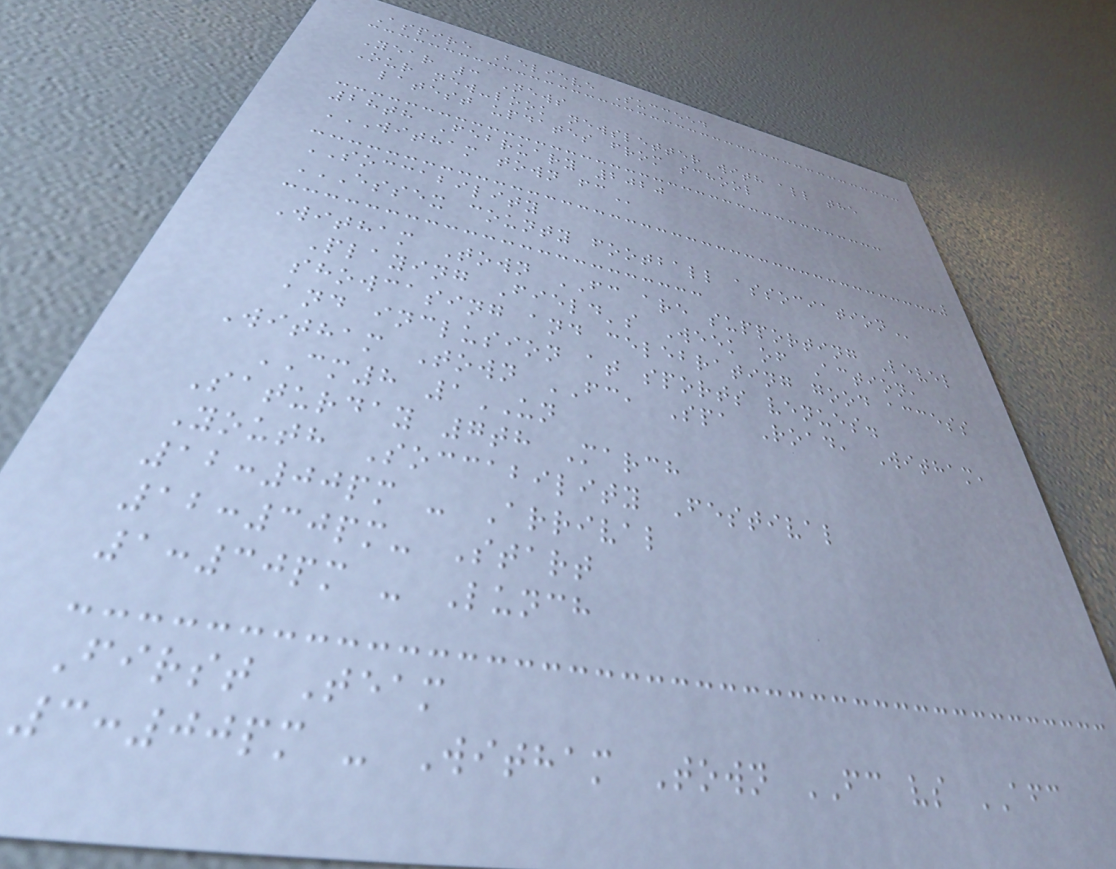Aspire Believe Succeed
Year 3 News
Our new-look newsletter with all the
latest updates from school
28th February 2020
WITHAM TOWN FC
SOCCABILITY
ESSEX COUNTY FOOTBALL ASSOCIATION
Witham Town FC are supporting Level
Playing Field's Week of Action,
showcasing and celebrating good access
and inclusion at sports venues.
Witham Town FC, Spa Road, Witham,
CM8 1UN
Saturday 7th March
Youth Soccability Festival
12:00pm - Arrival
12:30pm- Start
1:30pm - Lunch
First Team
3:00pm - Witham Town FC vs AFC
